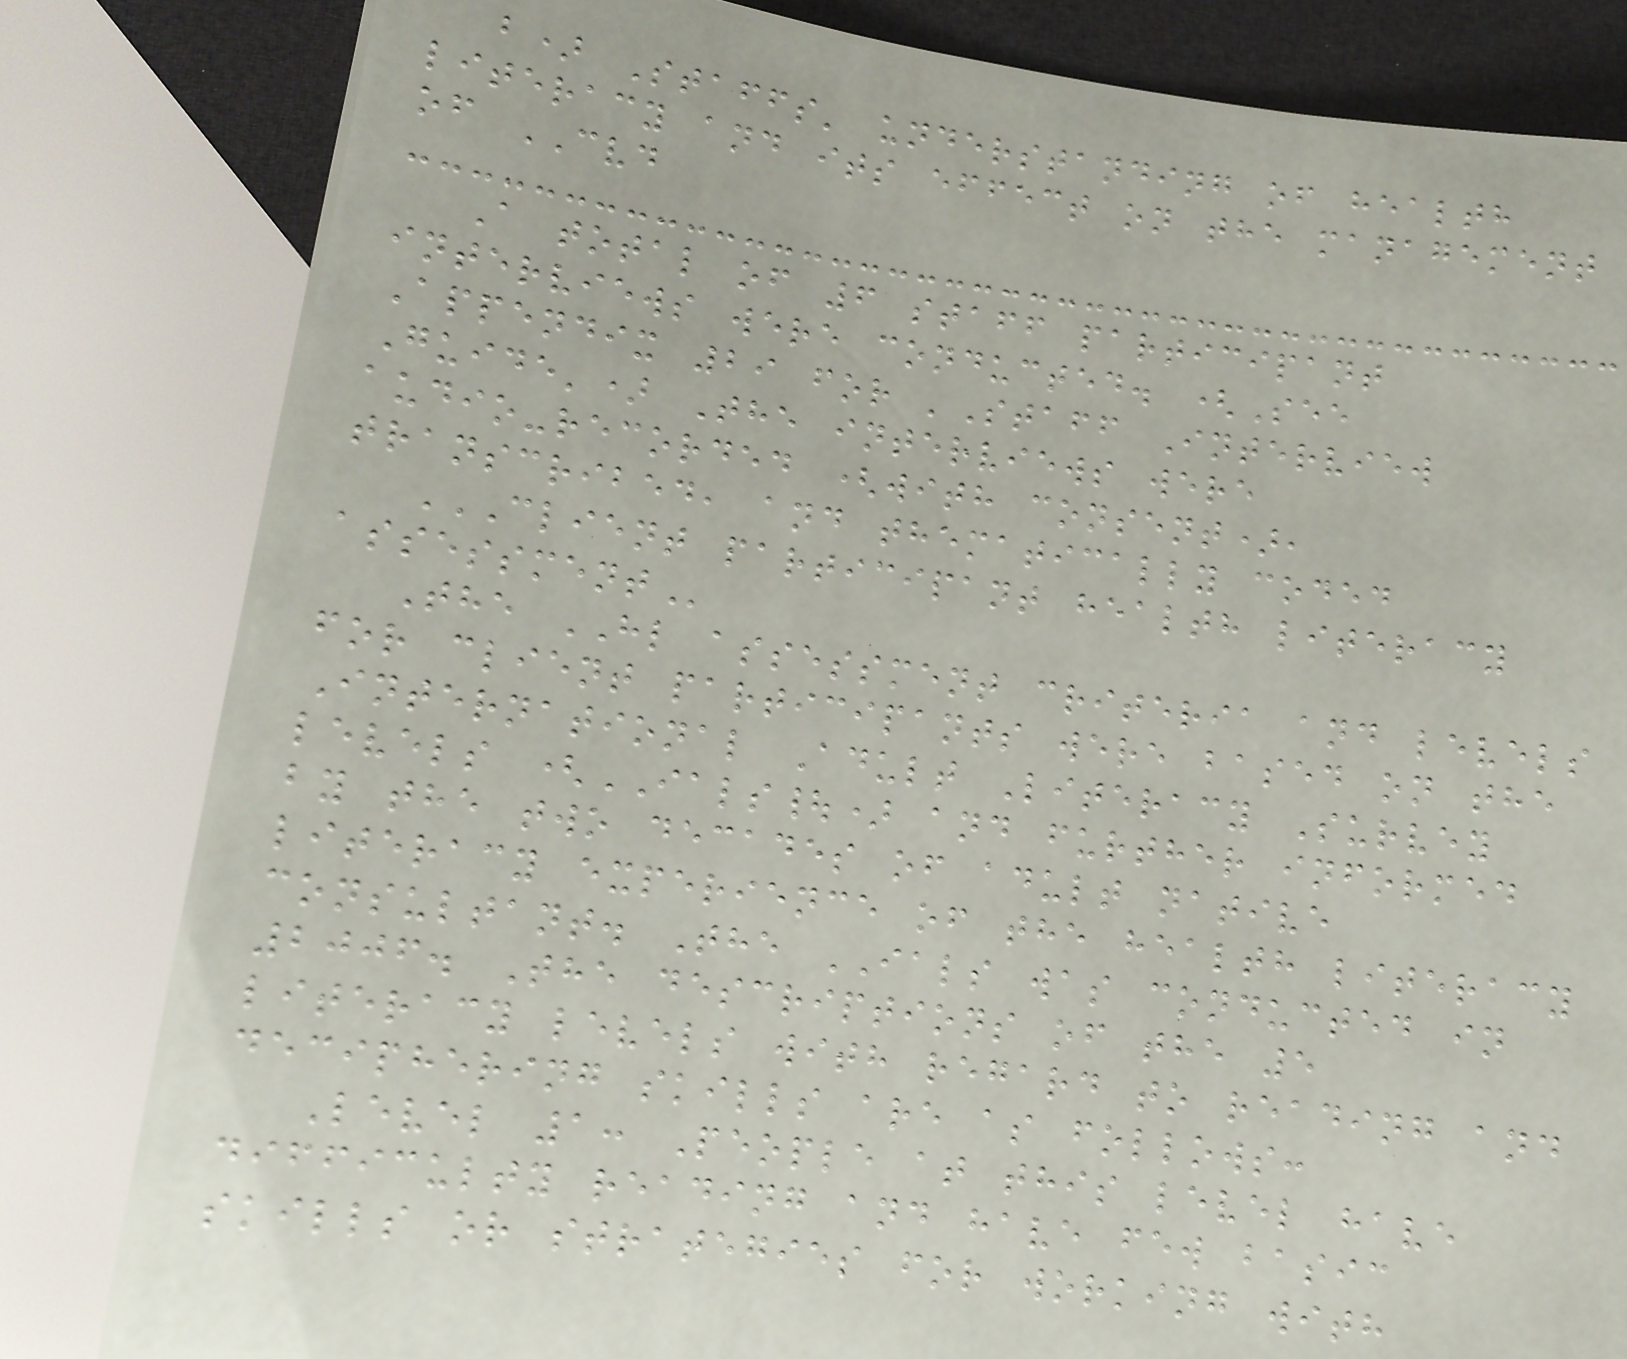b) Staffs' understanding of health
literacy and its effect on the management
of CVD
A total of 6 staff participant
interviews were conducted. (See
Appendix 29 for 'Staff Interview
Guide') The interviews were
audio-recorded (with consent),
transcribed, and thematically coded
CLIENT PARTICIPANT HEALTH LITERACY
ASSESSMENT
The HL assessment criteria and levels
for client participants were based on the
International Adult Literacy Survey
levels (IALS|) and further informed
by the two decades of adult native
literacy experience of the health literacy
consultant. The IALS was conducted in
2006. The descriptions of the 5
literacy levels with regard to reading and
deciphering skills are as follows:
Level 1: People at this level have
difficulty reading and have few basic
skills or strategies for working with
